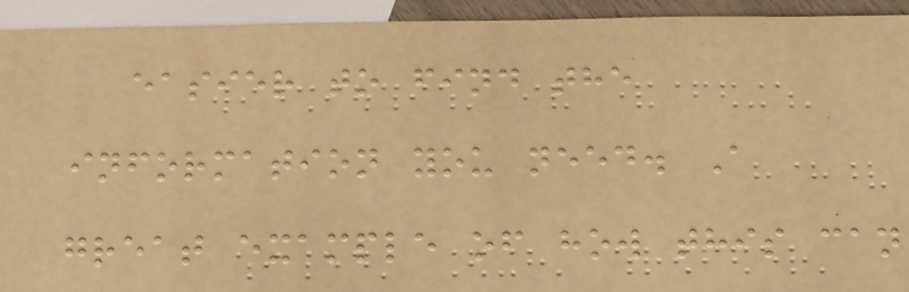easier to find the
information you need. A
great example of how this can
